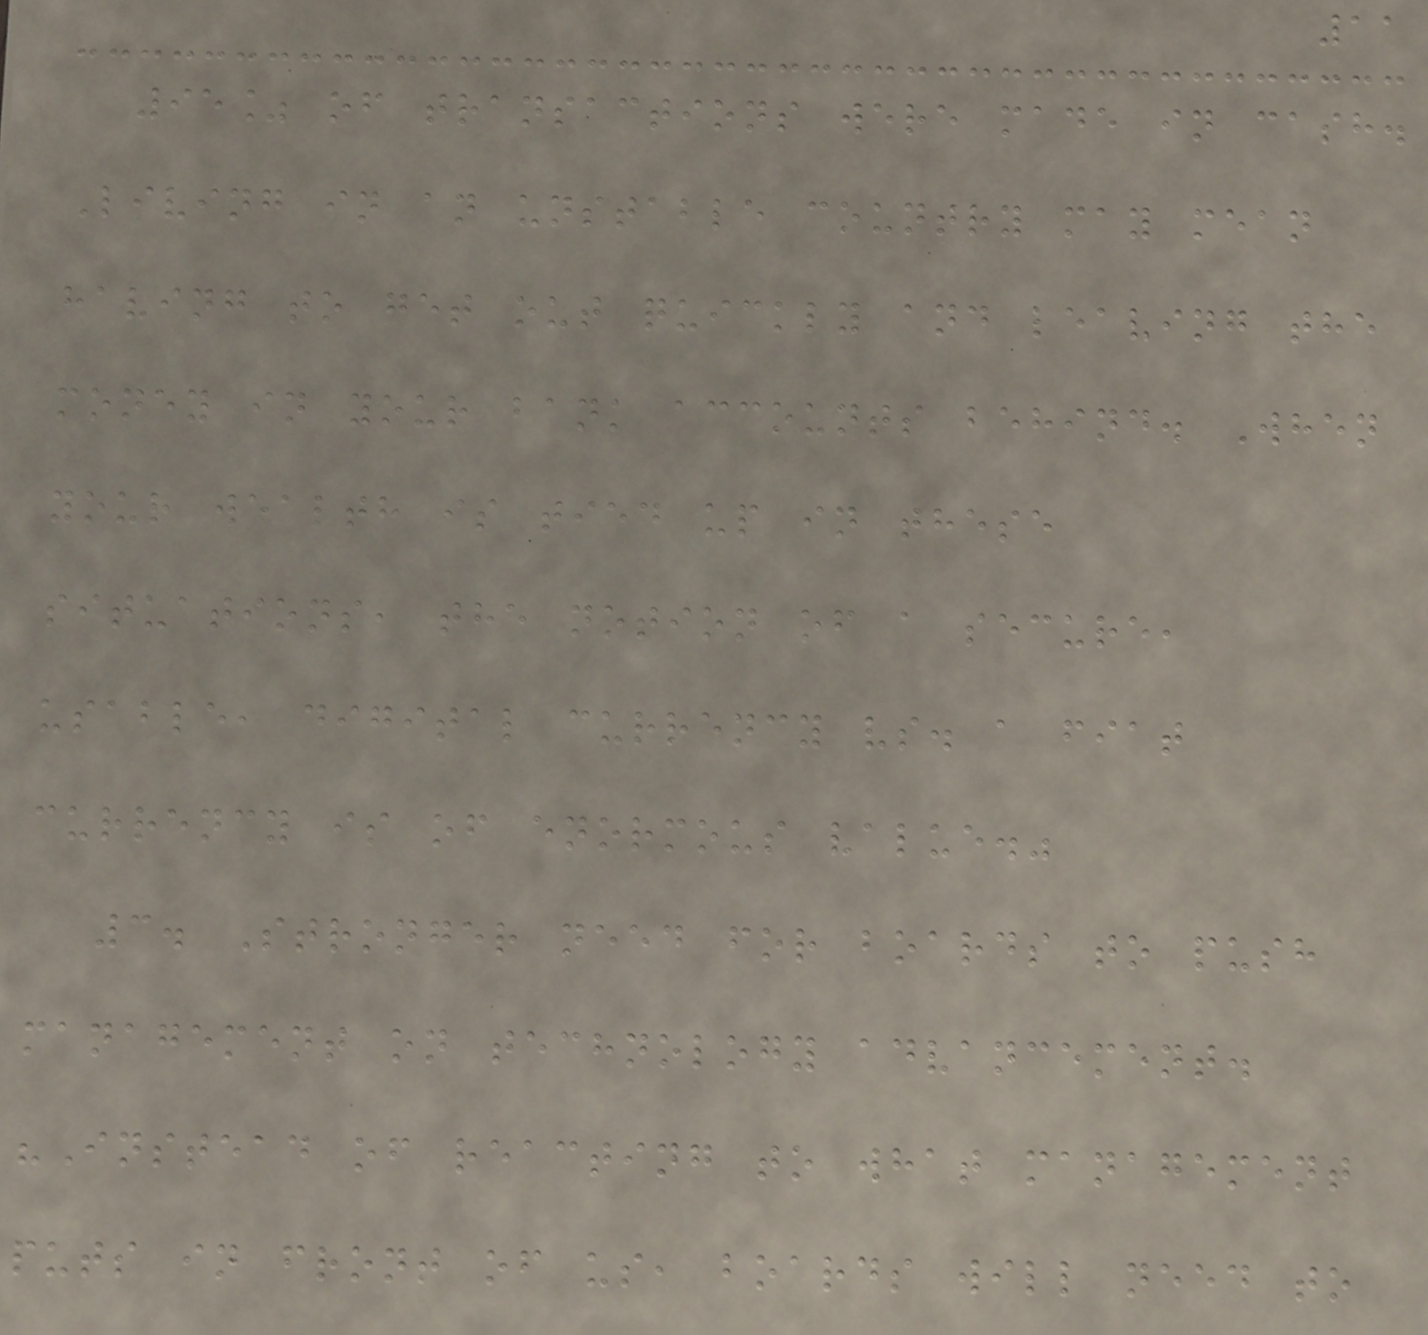11
95% of transactions were made in cash.
Living in an unstable country may mean
having to get out quickly and leaving the
money in your bank accounts behind. When
your wealth is tied up in these
situations, the notion of a secure,
usable, digital currency vs. a fiat
currency is of enormous value."
3. Stronger need for boards to push
management on technology advancement.
"Instead of reacting to what management
puts in front of us, boards will need to
